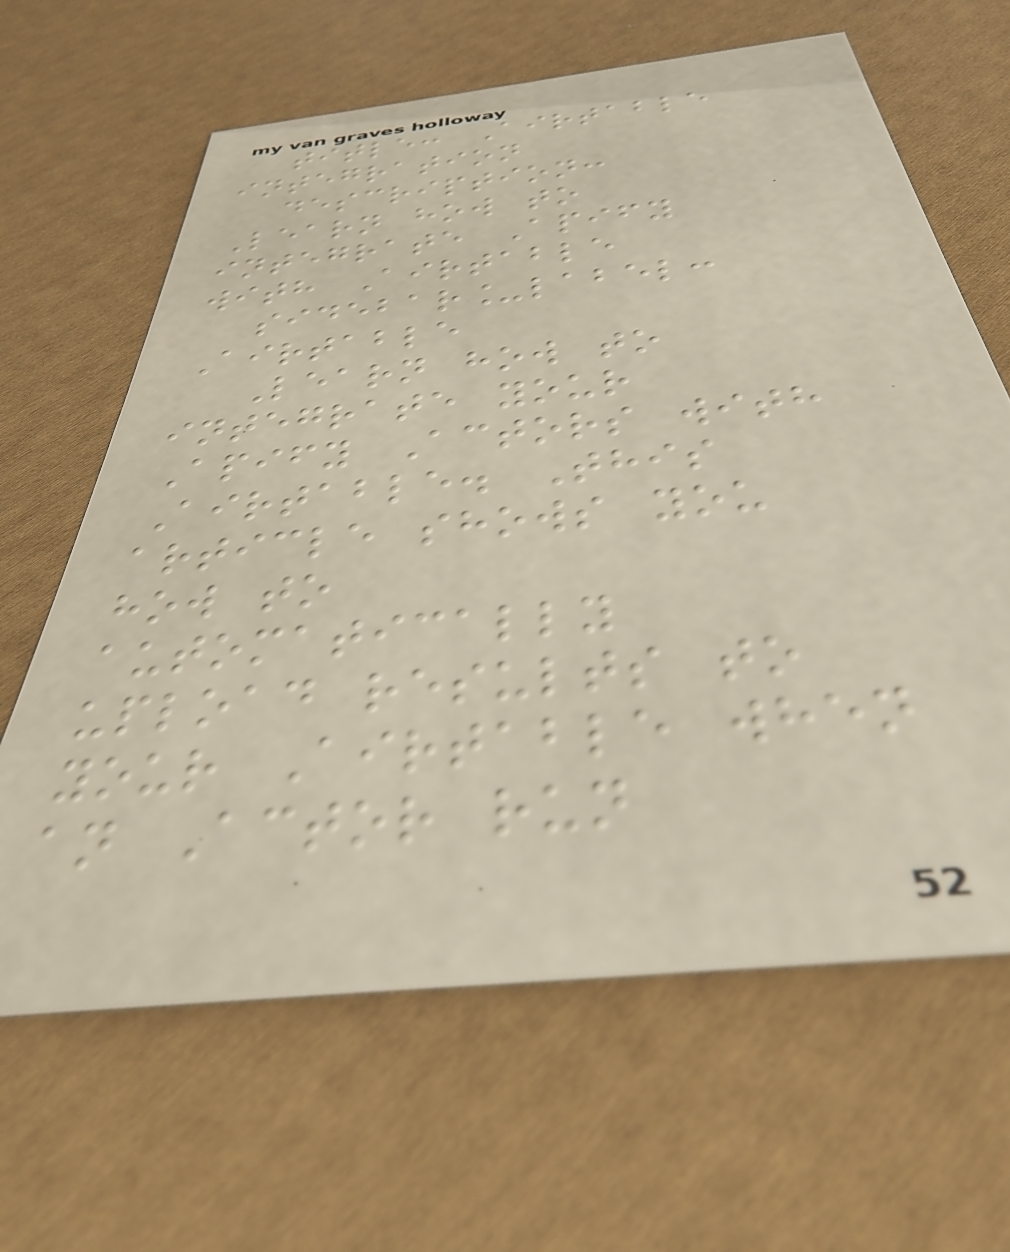title: Airtable
integration
description:
Learn how to
integrate Apify
with Airtable
sidebar_label:
Airtable
Learn how to
integrate your
Apify Actors with
Airtable. This
article shows you
how to
automatically
upload results to
your Airtable when
an Actor run
